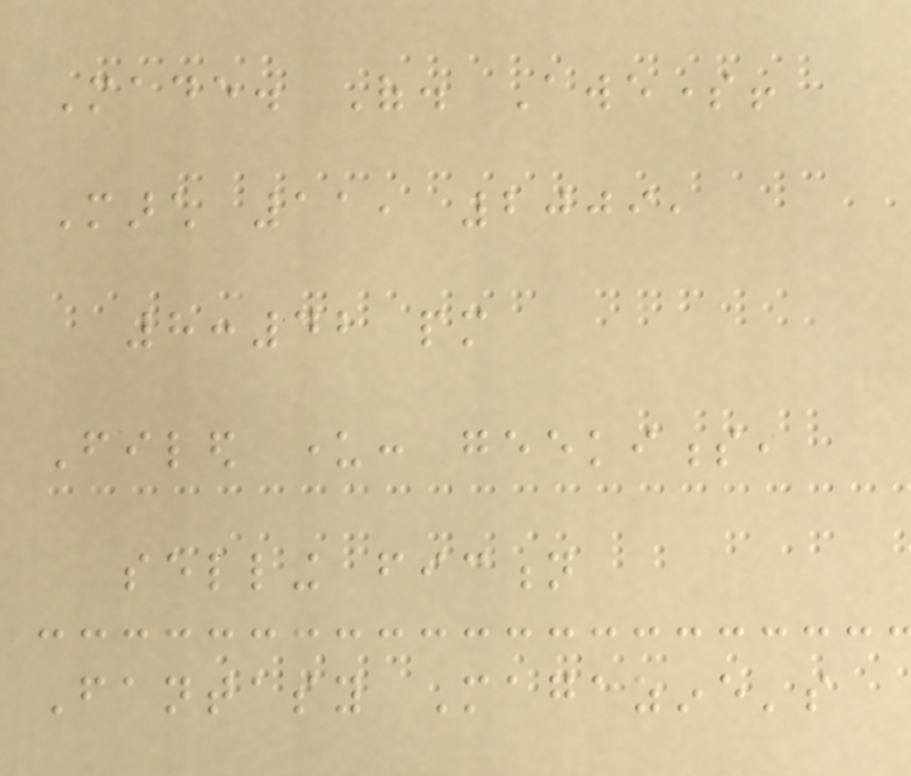Made. Of. Awesome!
March 11, 2009,
8:42 pm
Filed under: geekiness,
selling fiction
Fantasy Magazine's
